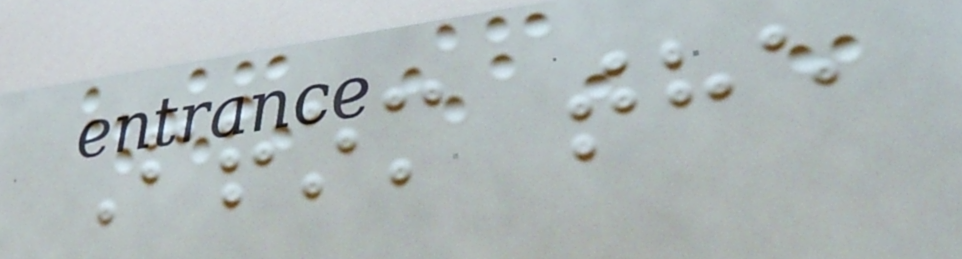From the
